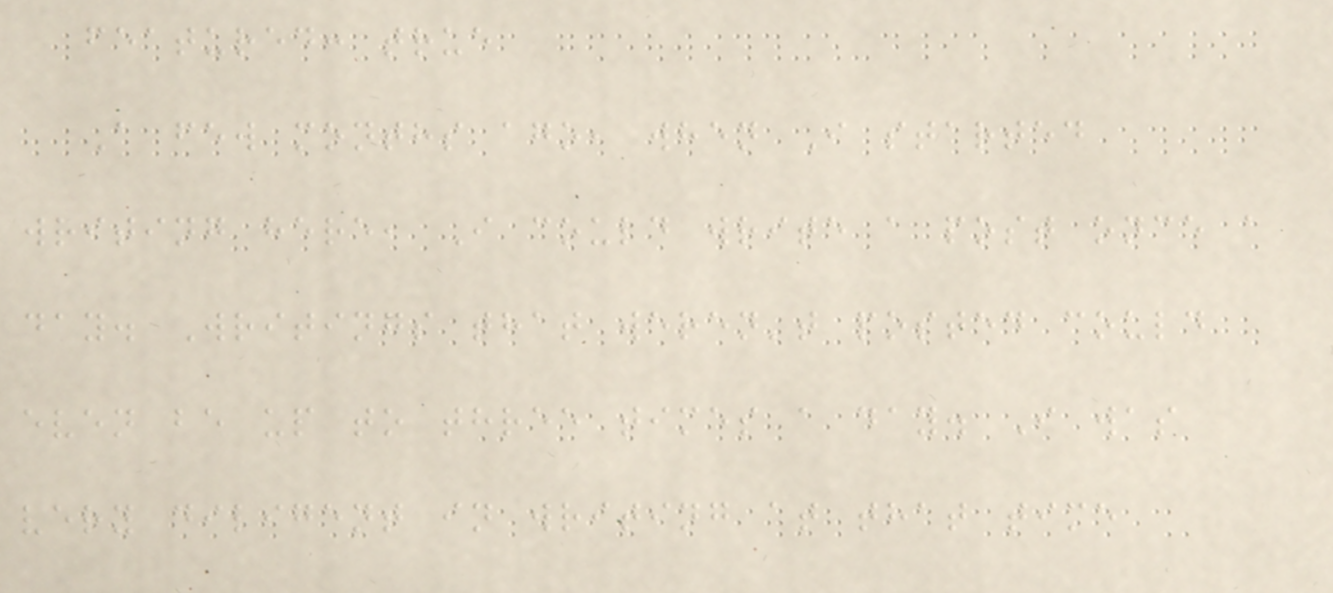featured: true
A few months ago, when I started
writing here, I could write a post once a
day. Writings that weren't posted could
even be up to three times a day. I was
very diligent in writing at that time
